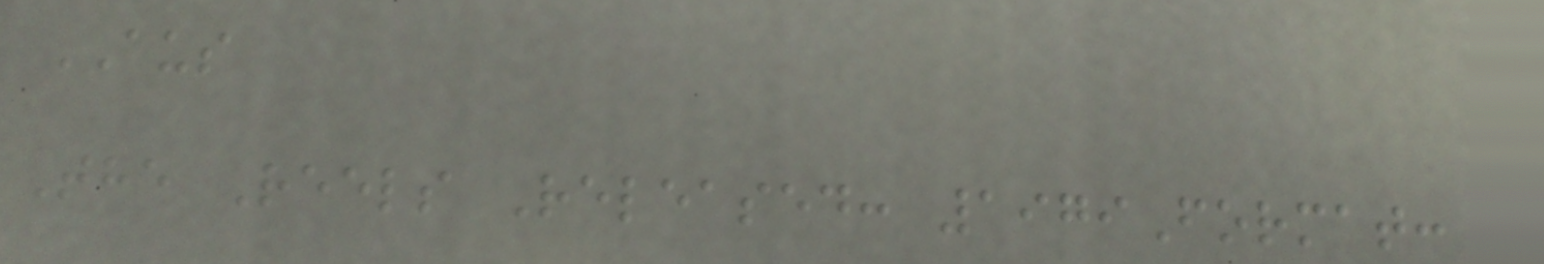AUS
The Reels Released: 1979Format:
